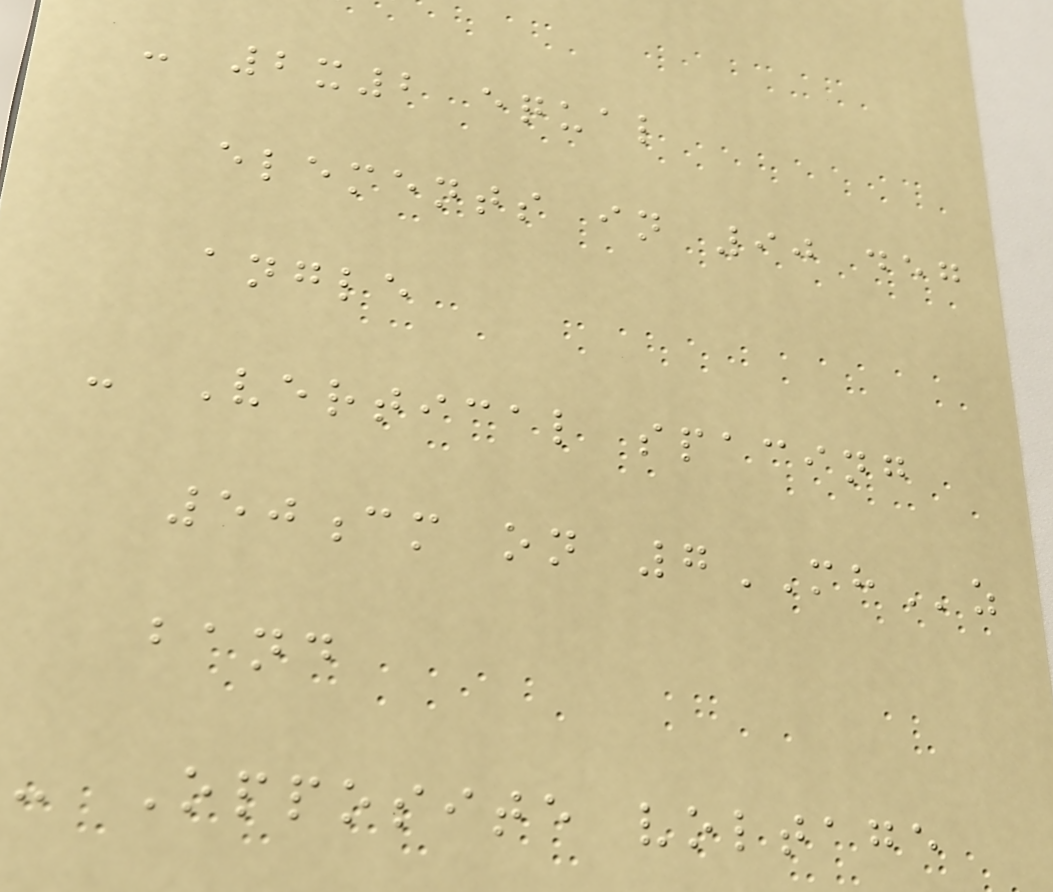- 2x2 equal
elements in 90 deg
angle
- Vertical spacing
50cm on 7MHz
band
- Opposite voltage
